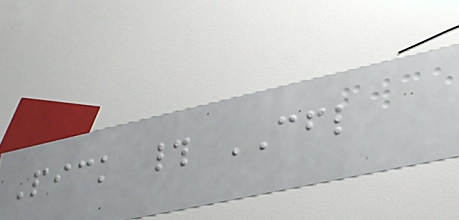Pick # CFL
